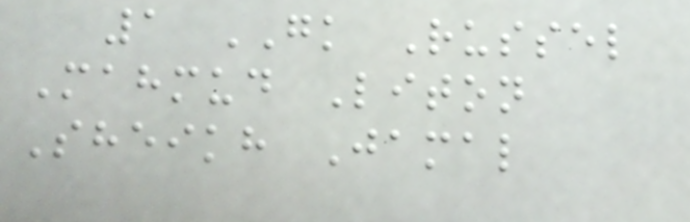1 GK Russel
Mahmud Liton
Sheikh Jamal
